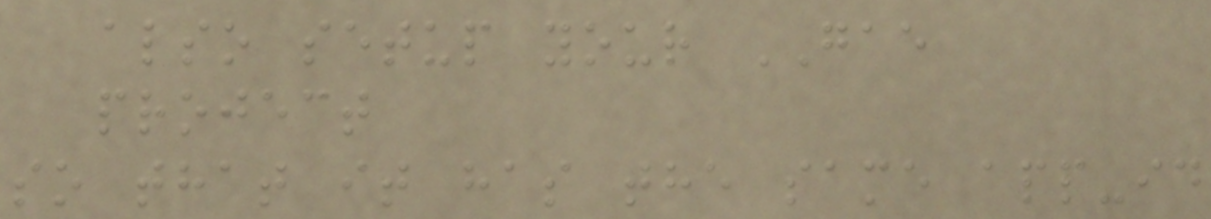also setup your GAE
project
so that it has the same app-id
